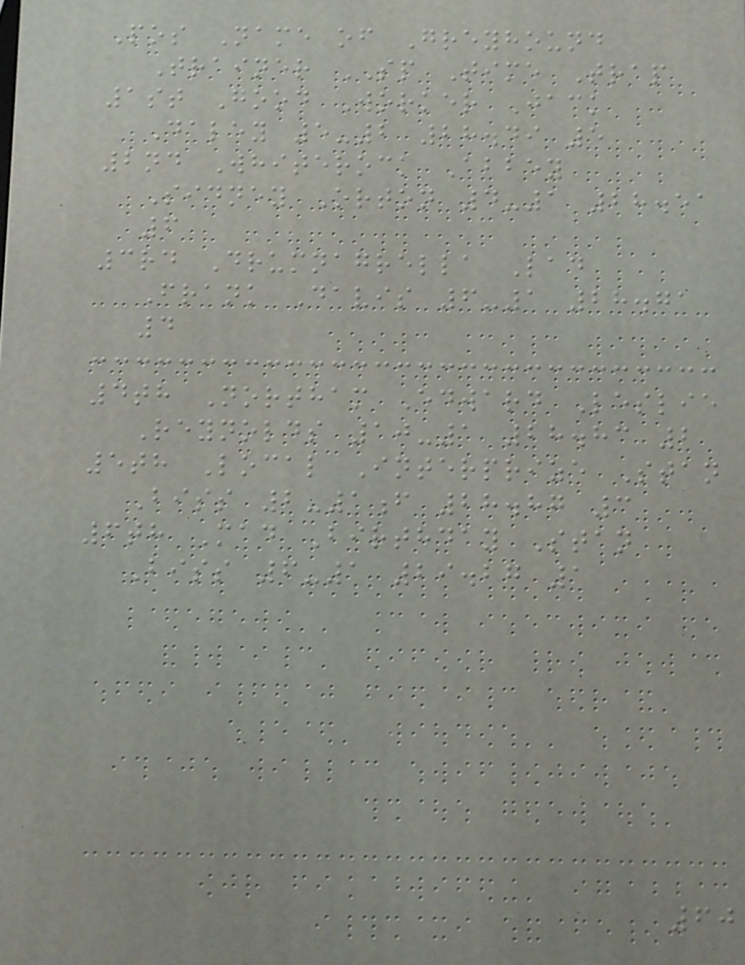Pos Name of Greyhound
Trainer SP Time Trap
1st Good Worker Jack
Daley 5-2 28.49 5
2nd Whiterock Abbey
Sidney Orton 4-1 28.51
6
3rd Drumnagrella Lad
Frank Davis 6-1 28.71
4
4th Northam Edward Leslie
Reynolds 10-1 28.83 2
5th Local Interprize Stan
Biss 2-1f 28.87 3
6th Mad Birthday Stan
Biss 6-1 29.27 1
60
